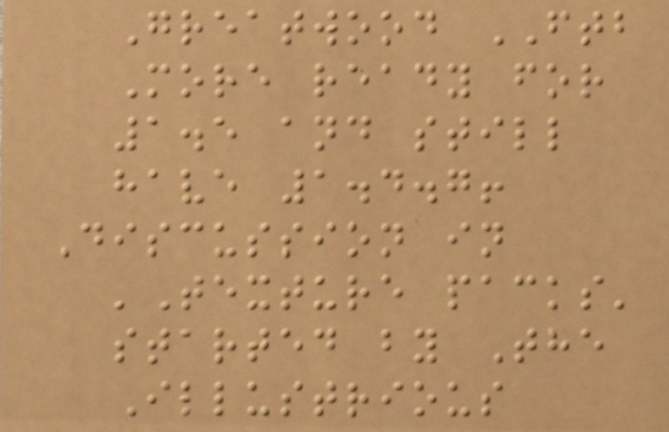Greatwood FTB
More ready for
1.5 and still
have 1.4.7!
Discussion in
'Texture packs'
started by The
Illustrious
